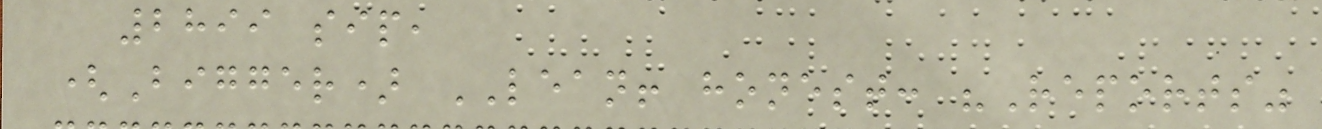2899 sip,
(Bigger) LEAN! honest: "Reports"
